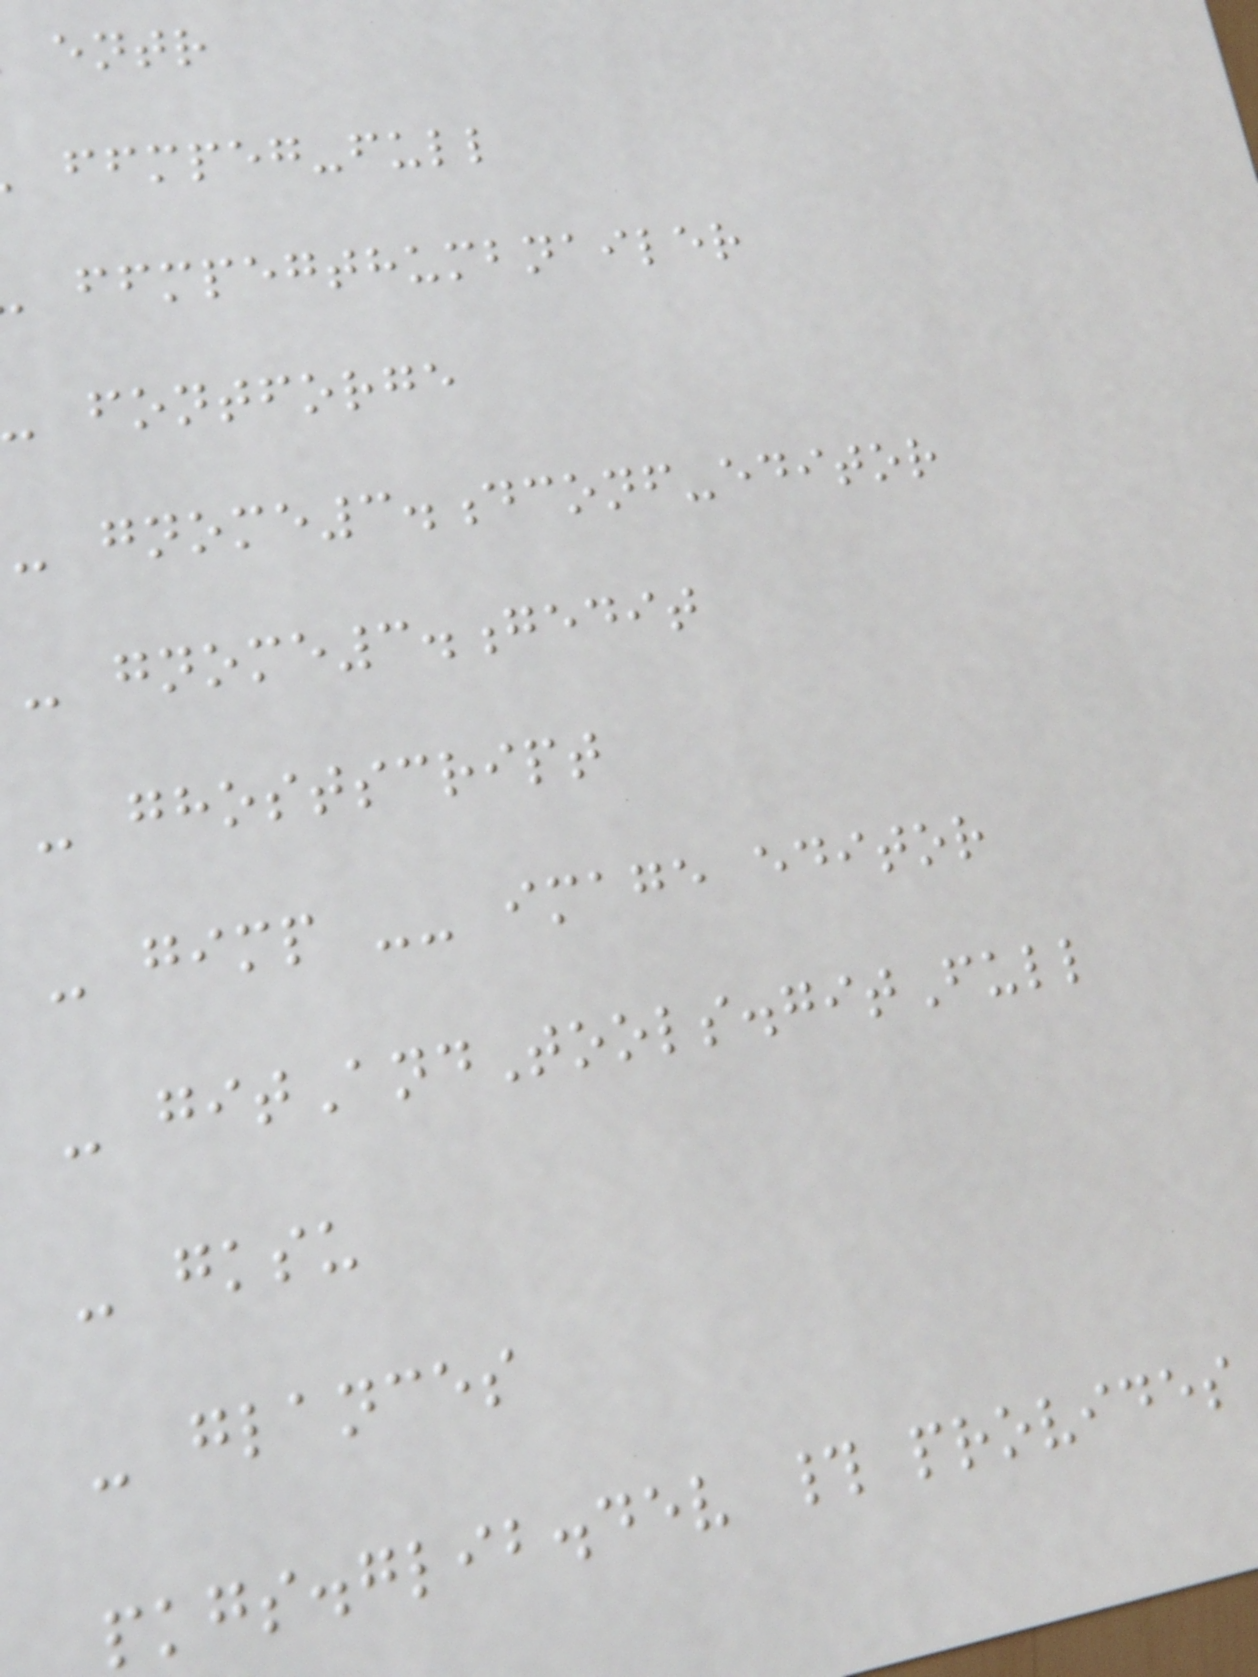entr
ffmpeg-full
ffmpegthumbnailer
fontforge
- gnome3.dconf-editor
- gnome3.gedit
- ghostscript
- gimp -- image editor
- gitAndTools.gitFull
- gksu
- glances
pkgs.glib.dev # provides
